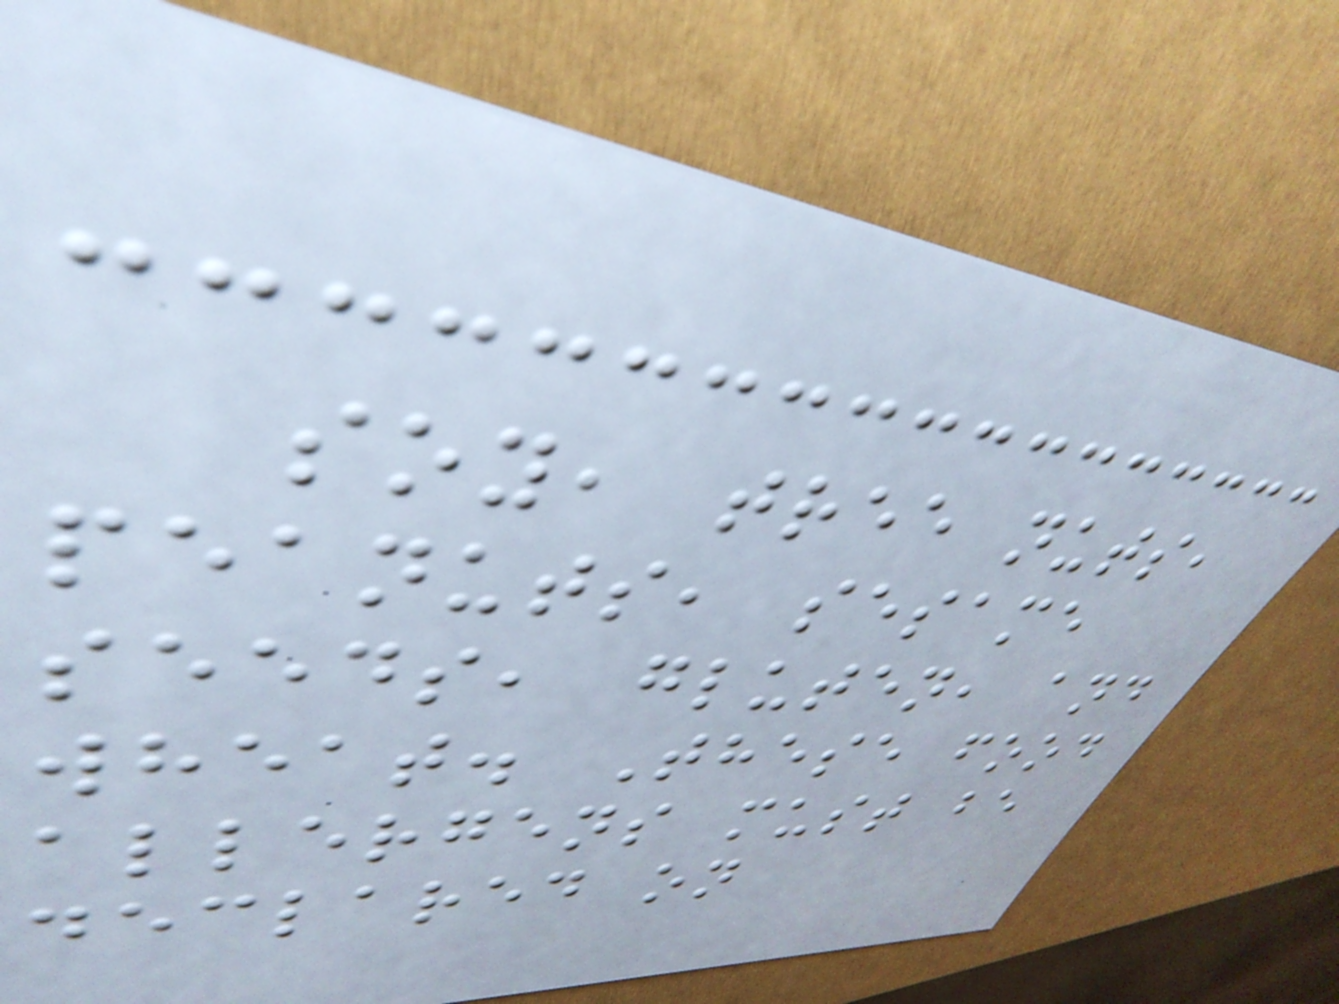soy, tree nuts,
peanuts, sesame
seeds, gluten, and
wheat. These food
allergens must be
declared on
